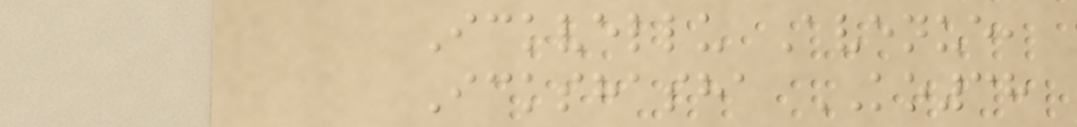Ickvellu Avenue,
Ickshasha KO38
